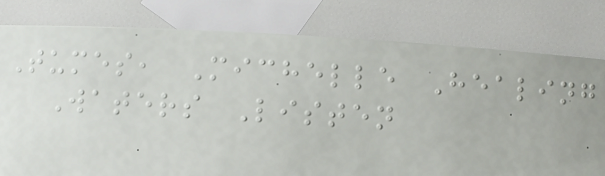Tumes, Michelle Healing
Waters Listen
